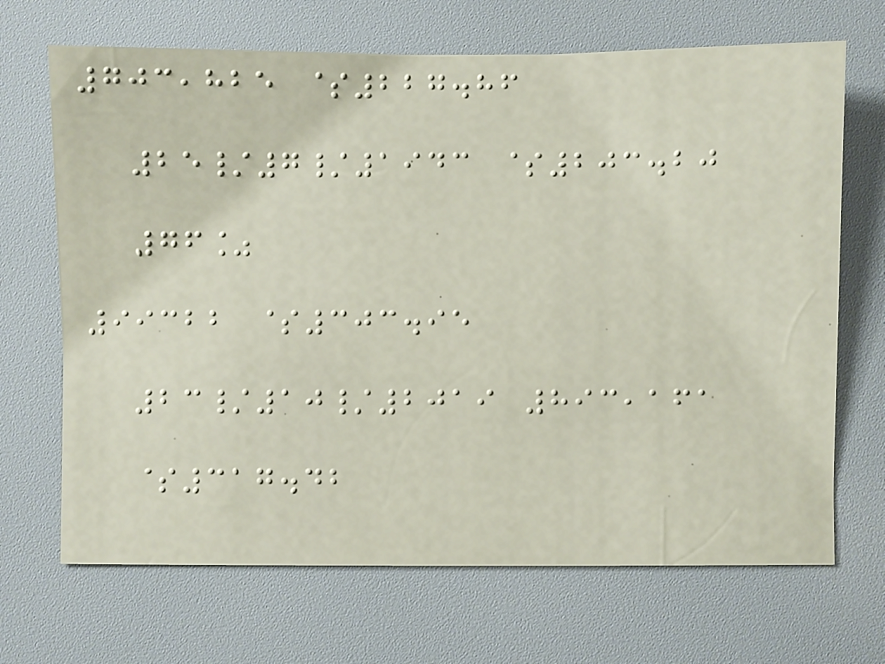703,825 $227.86
25/7/1943 $203.20
76%
99322 $303.95
23/10/2019 893,161
$317.42
